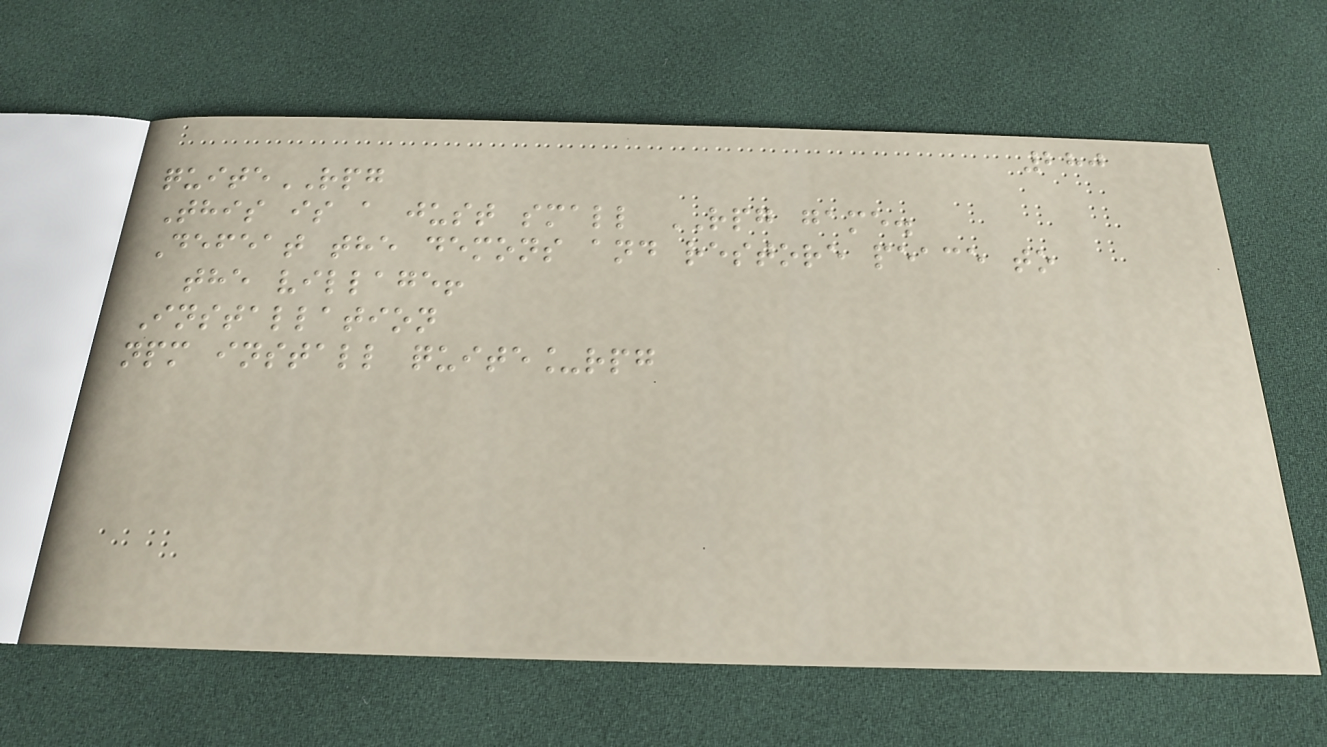280
quiteRPG
This is a just small RPG game.
Defeat the demons and restore peace to
the village!
Installation
npm install quite_rpg
